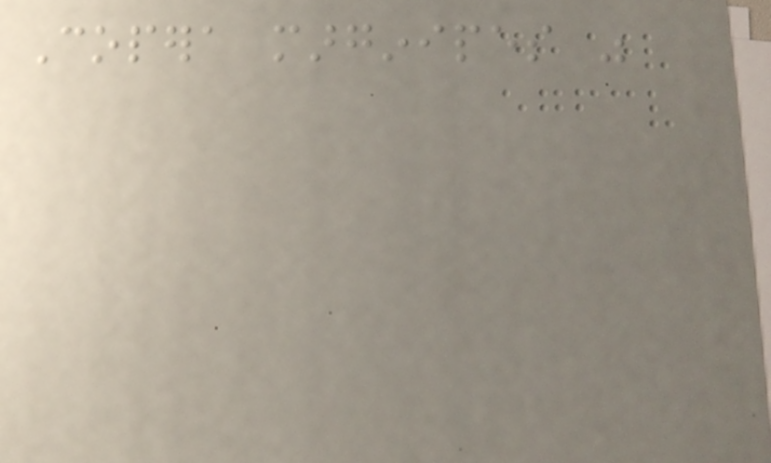Copera marginipes was
